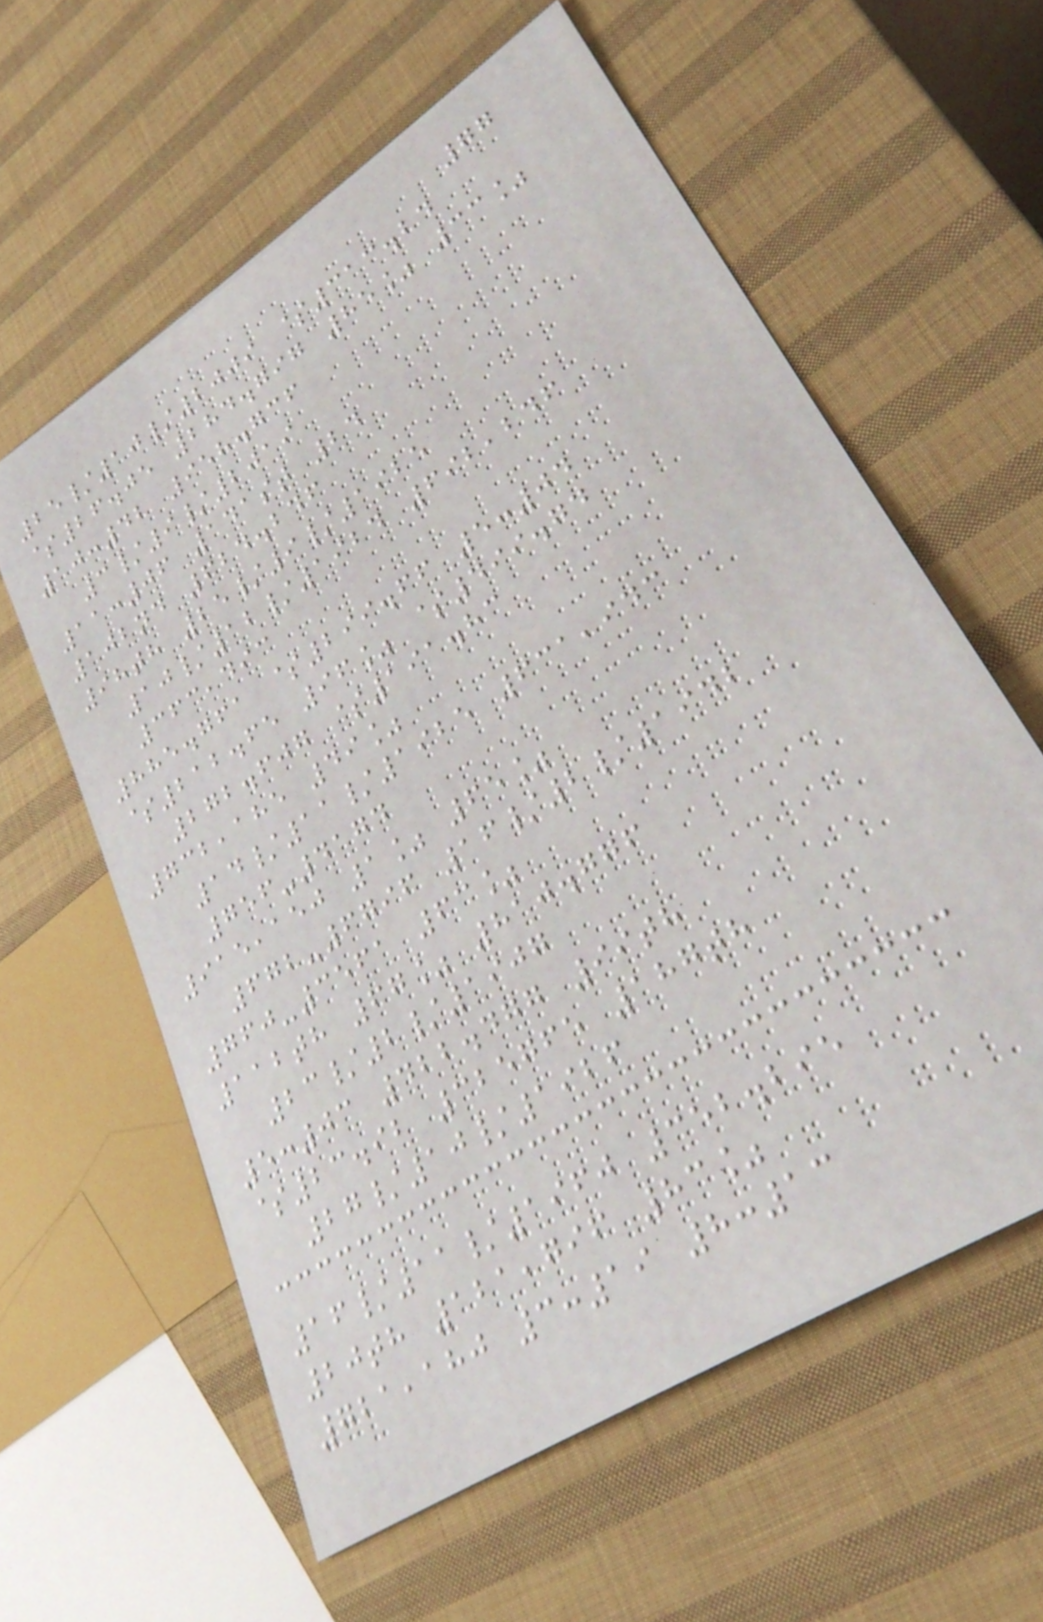77
25/10/2009 $313.24
$26.05 284.797 85% 33%
10:42 958.736
3/9/2019
11:06 141st 24
102nd 624.246
98th 25/9/1925
10/12/1924 692,246
363,493
885.761 $299.66 5:04
$212.65 96% $499.74
272.607 $191.83
732,185 49%
14/11/1925 631,943
756-4174
915,150 1% 65%
672-6796 16/2/1942
760-3561 63%
112th 67% 810.776
23/2/1907
5:03 422.477 99th
$23.92 325765 187th
27/10/1926
16/11/1960 352.295
20th 121,796 83%
721,180 3:19 8:13
